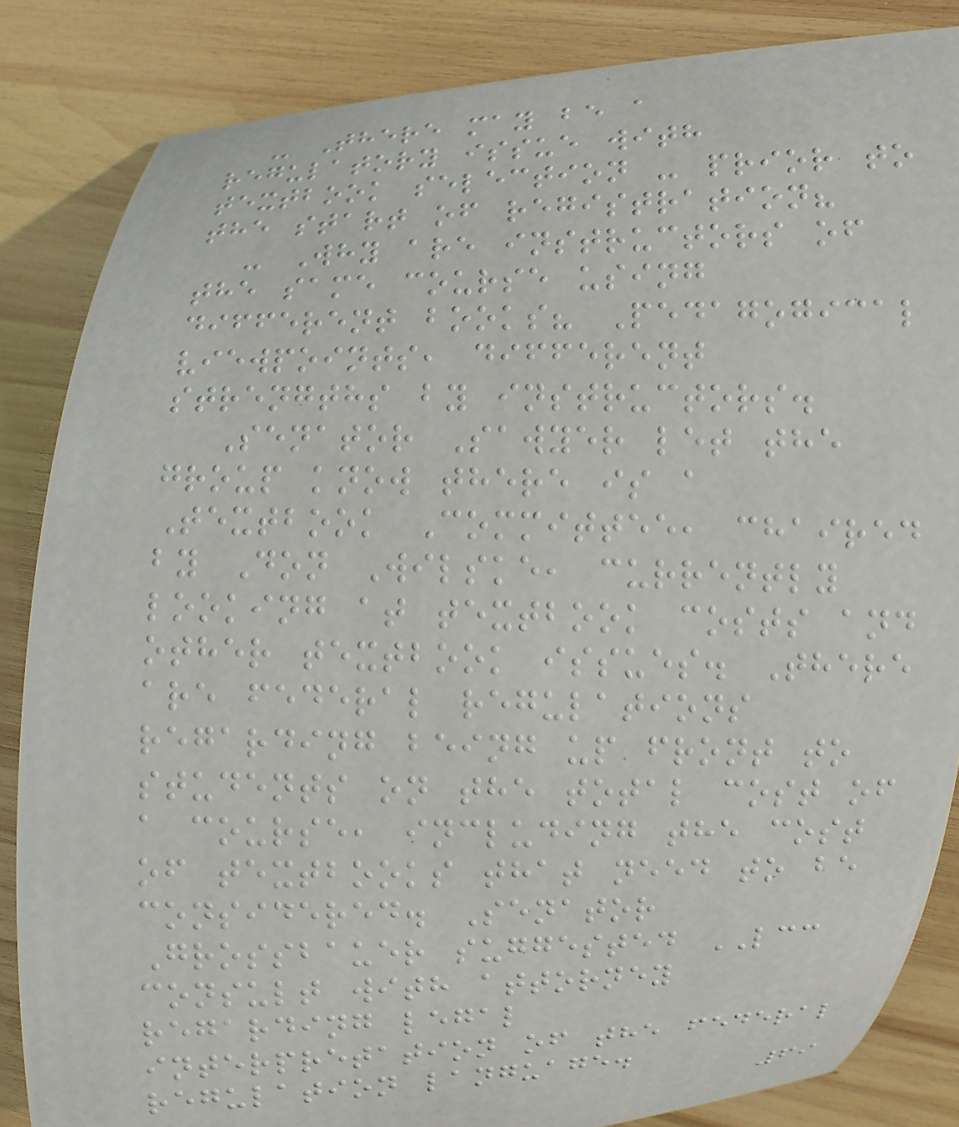- There may be a
regulatory issue with
textbook selection - prior to
the start of registration?
- Why are instructors of
the same course using
different books? Pedagogical
viewpoints, different
strengths by instructors.
Senator Sawyer let the
group know there is a
Textbook Committee, chaired
by Don Wilske, currently
looking at textbook costs and
other textbook issues. There
are federal regulations
regarding being up front to
students on the total cost of
a course, including the cost
of textbooks that need to be
considered. Senator
Grossbauer suggested LCC
consult with attorney
regarding legal
interpretation of the federal
regulation language.
69
